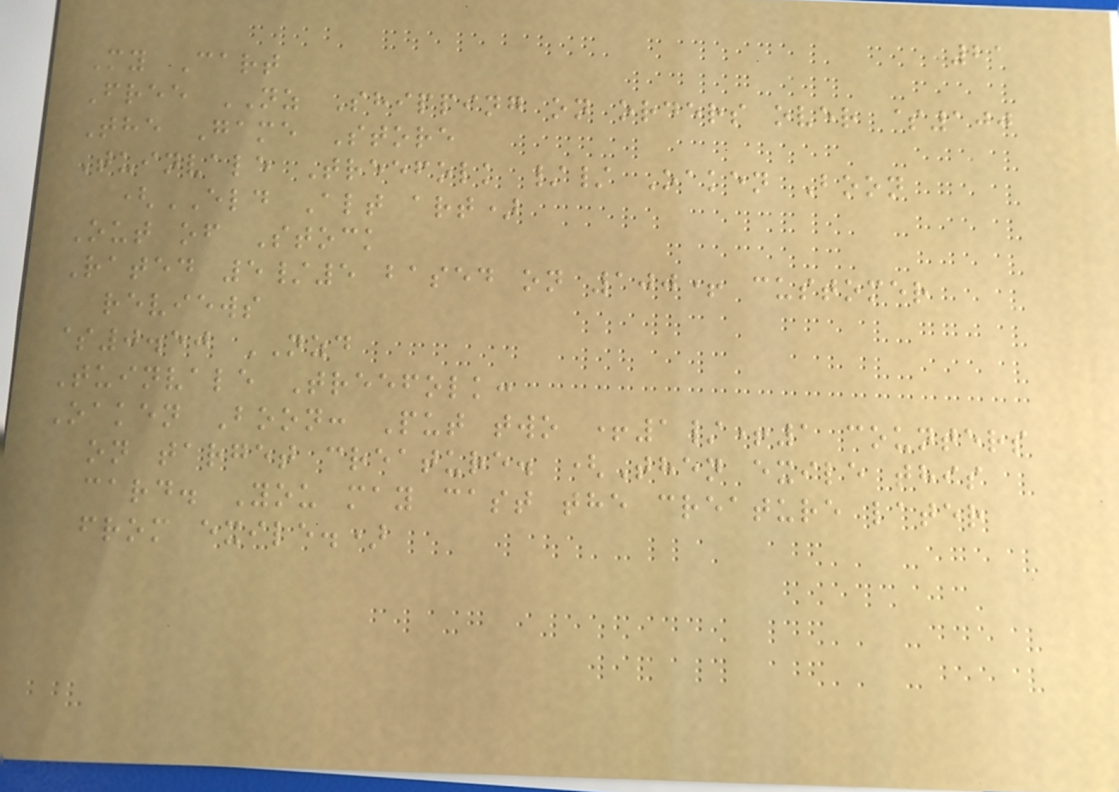21
My Cart
Free NZ Shipping on orders over $100
The Game Store
Tuinvale Treefolk // Oaken Boon
(ELD Alt art)
Out of Stock
Rated 5/5 based on 100+ customer
reviews
$0.50 NZD
Tuinvale Treefolk:
Oaken Boon: Put two +1/+1 counters
on target creature. (Then exile this
card. You may cast the creature later
from exile.)
